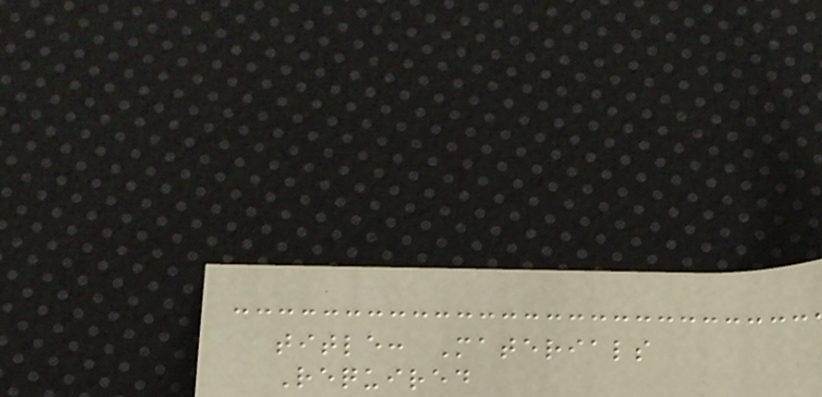title: Materials
Required
